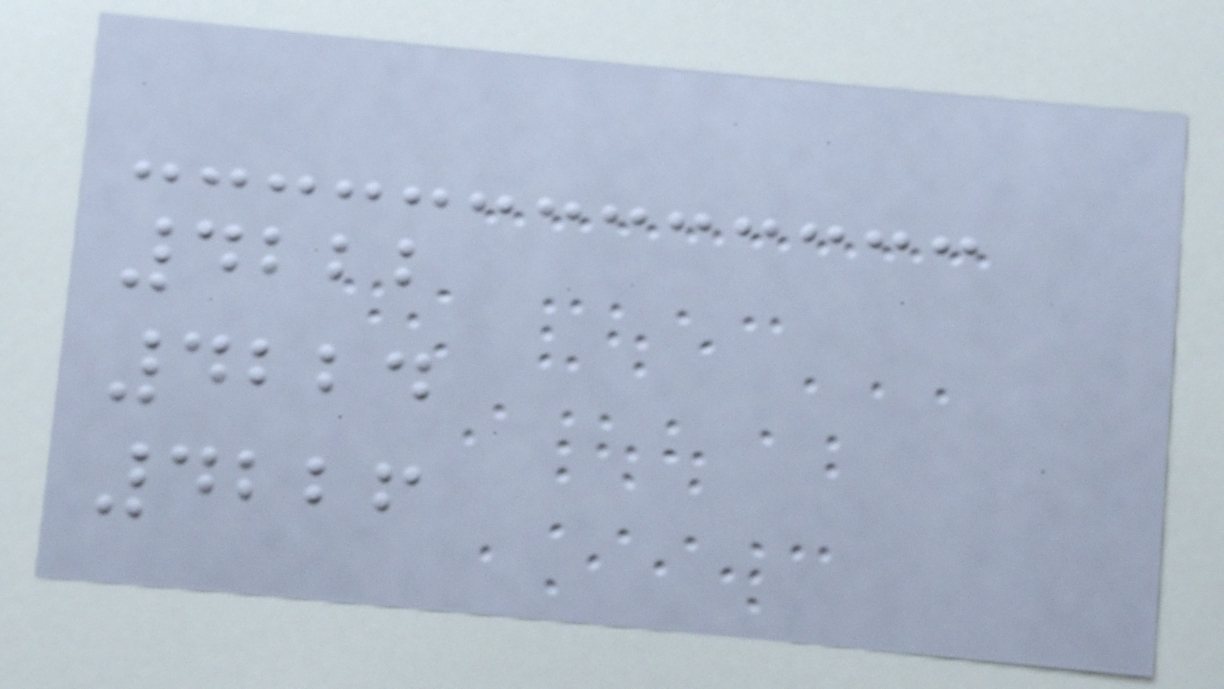4222
4224
4226
